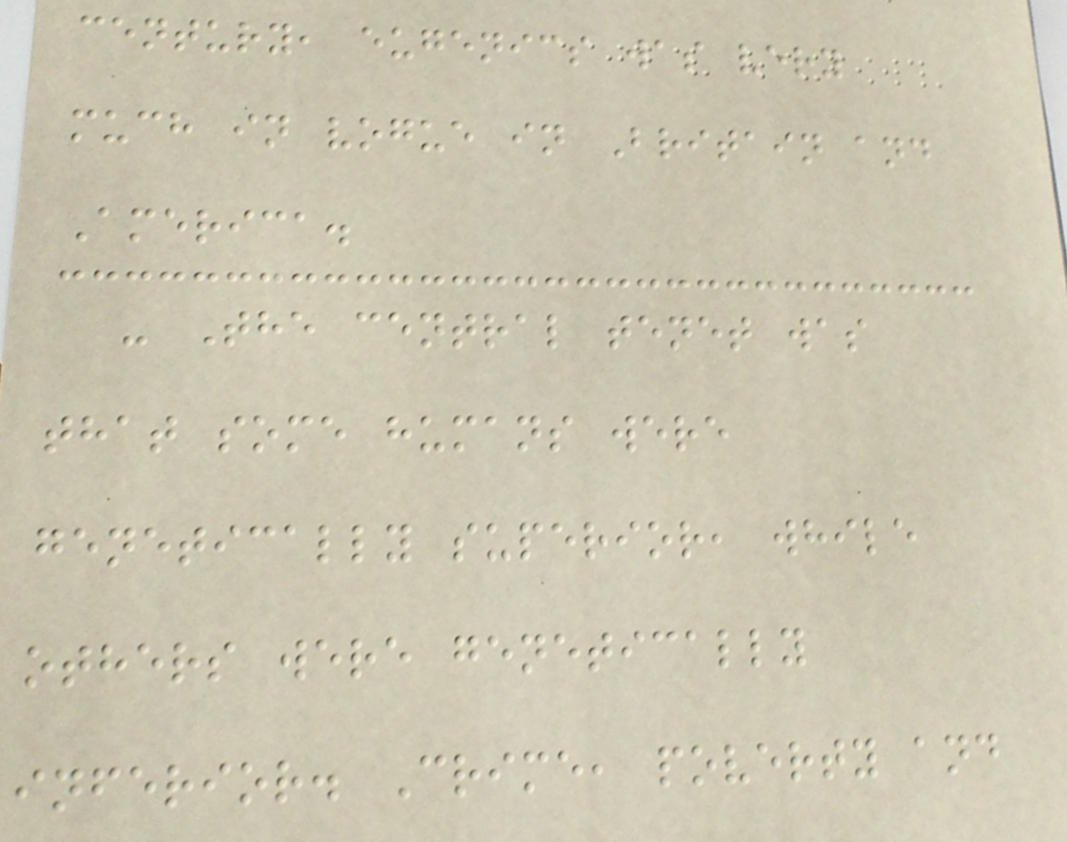century, eugenics was very
much in vogue in Britain and
America.
- The central tenet was
that some humans were
genetically superior, while
others were genetically
inferior. Crime, poverty and
